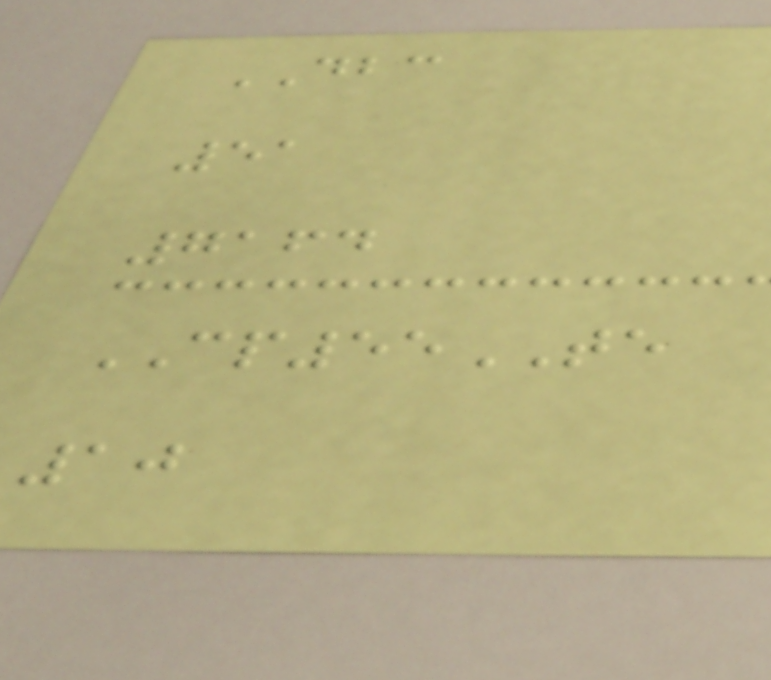DBC
51
7164
CP55TE
10
